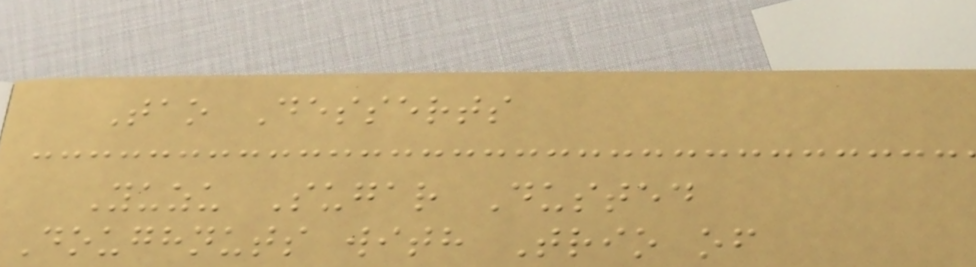Tao Desserts
Yuzu Sugar Dusted
Doughnuts with Trio of
